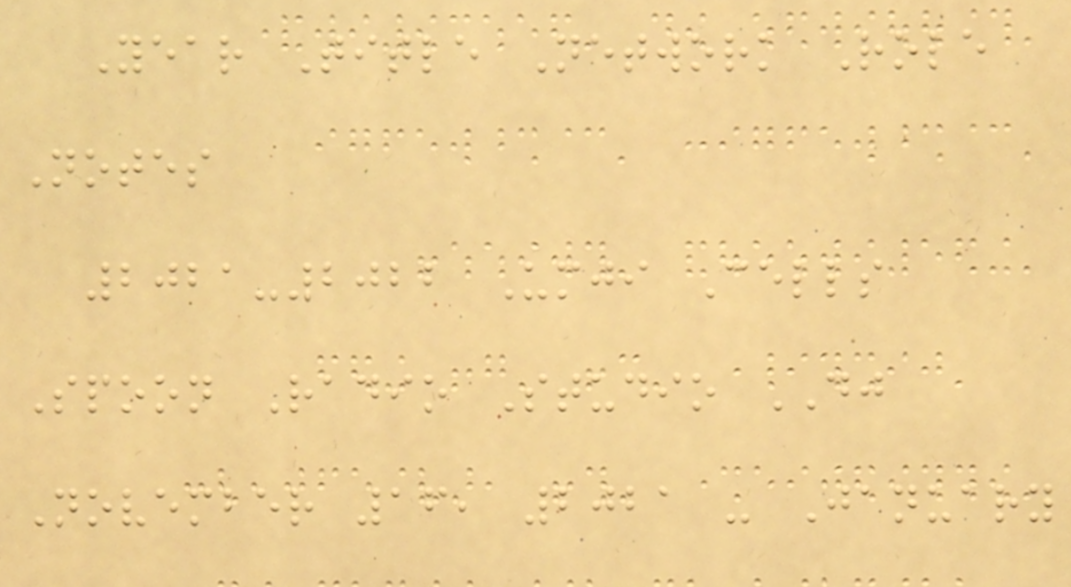Year Title Network Role
Notes
2021-2022 Umji Cells
Spoon Radio Studio DJ
November 16, 2021 - January
